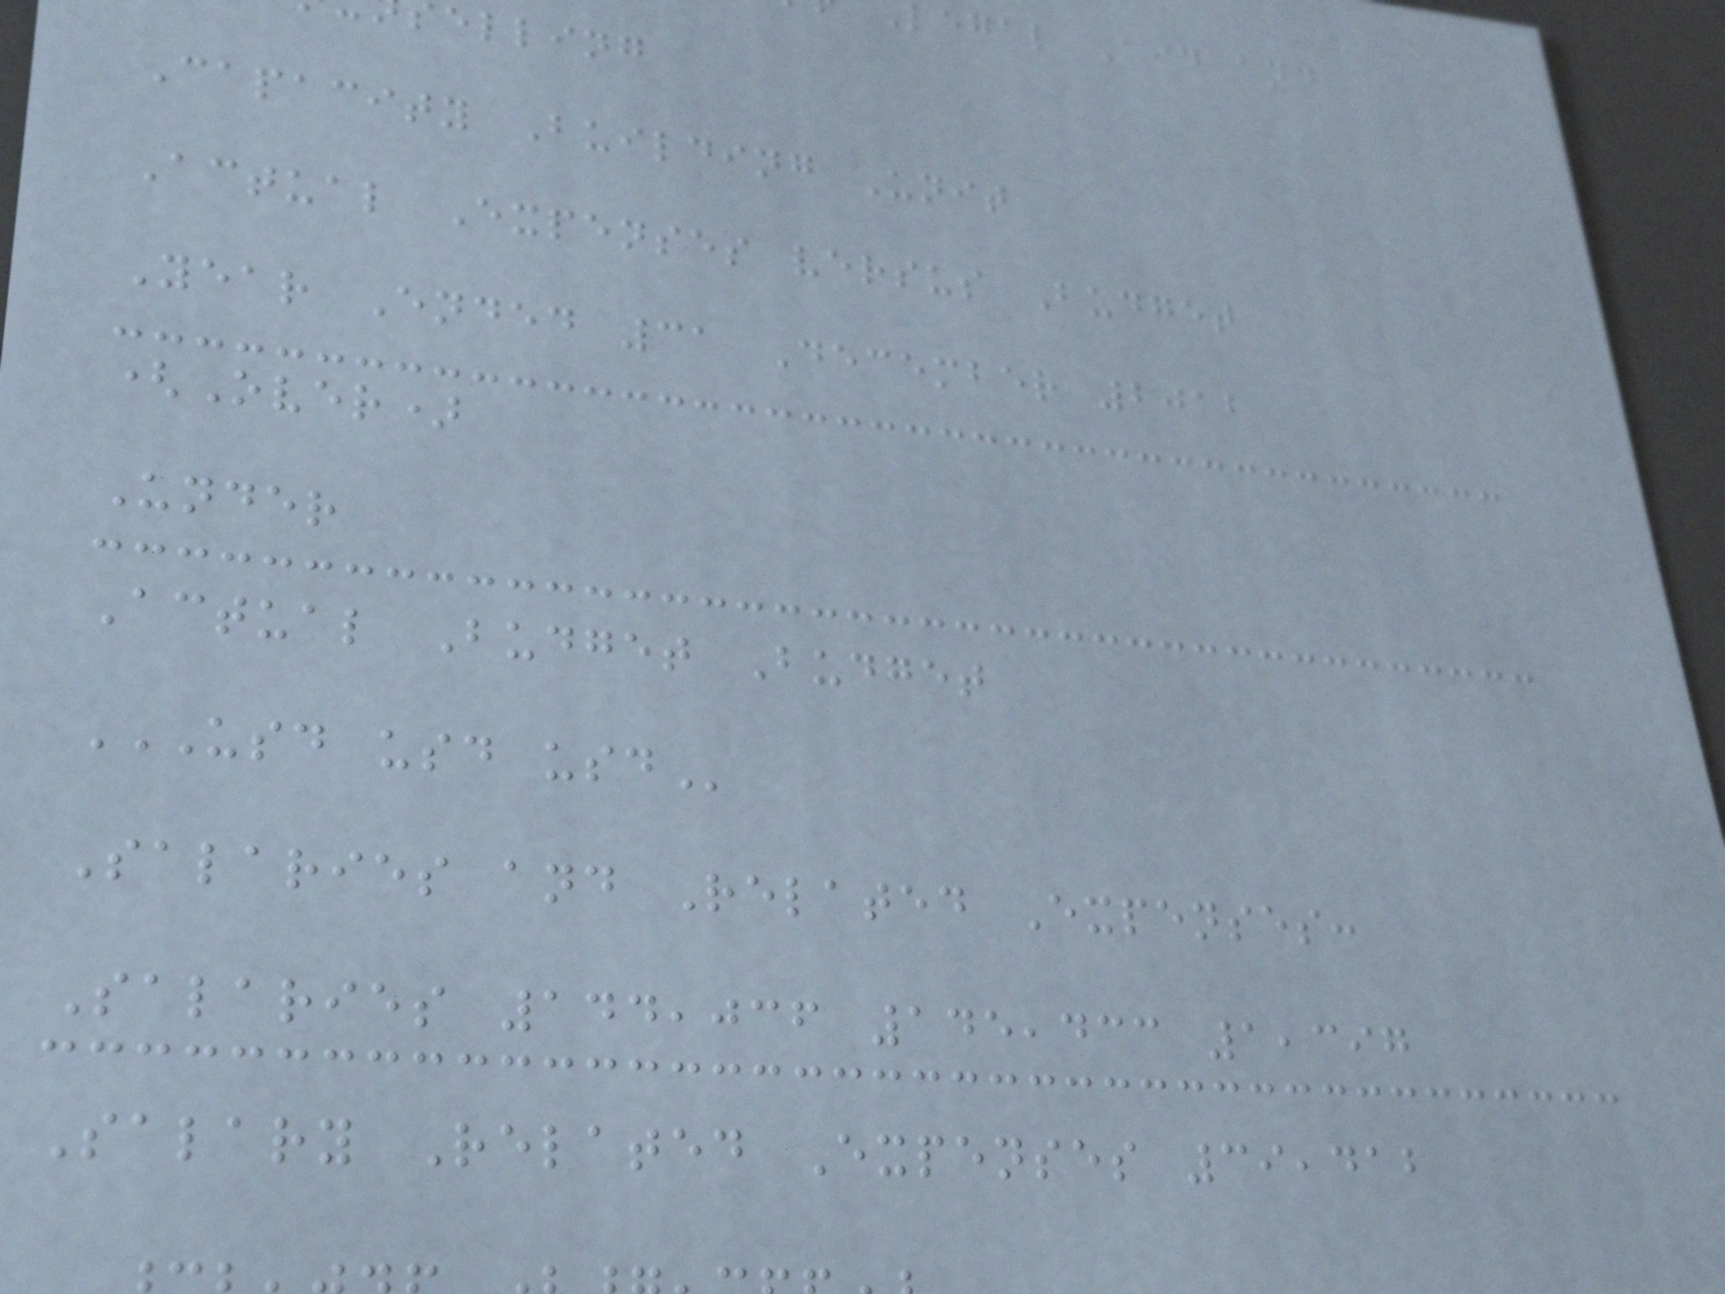legal Aid and
elling
Capacity Building Unit
Actual Expenses versus Budget
Year Ended 31 December 2012
(Over)
Under
Actual Budget Budget
USD USD USD
Salaries and Related Expenses:
Salaries 144,036 145,433 1,397
Salary Related Expenses 39,412
